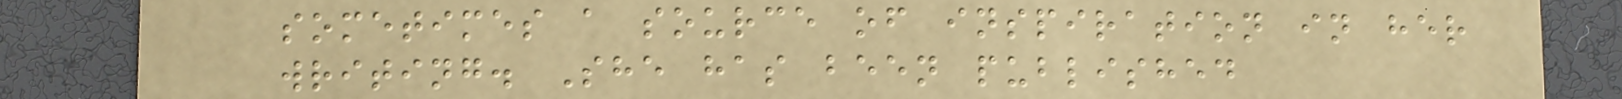sometimes a source of inspiration in her
writing. She has been published
